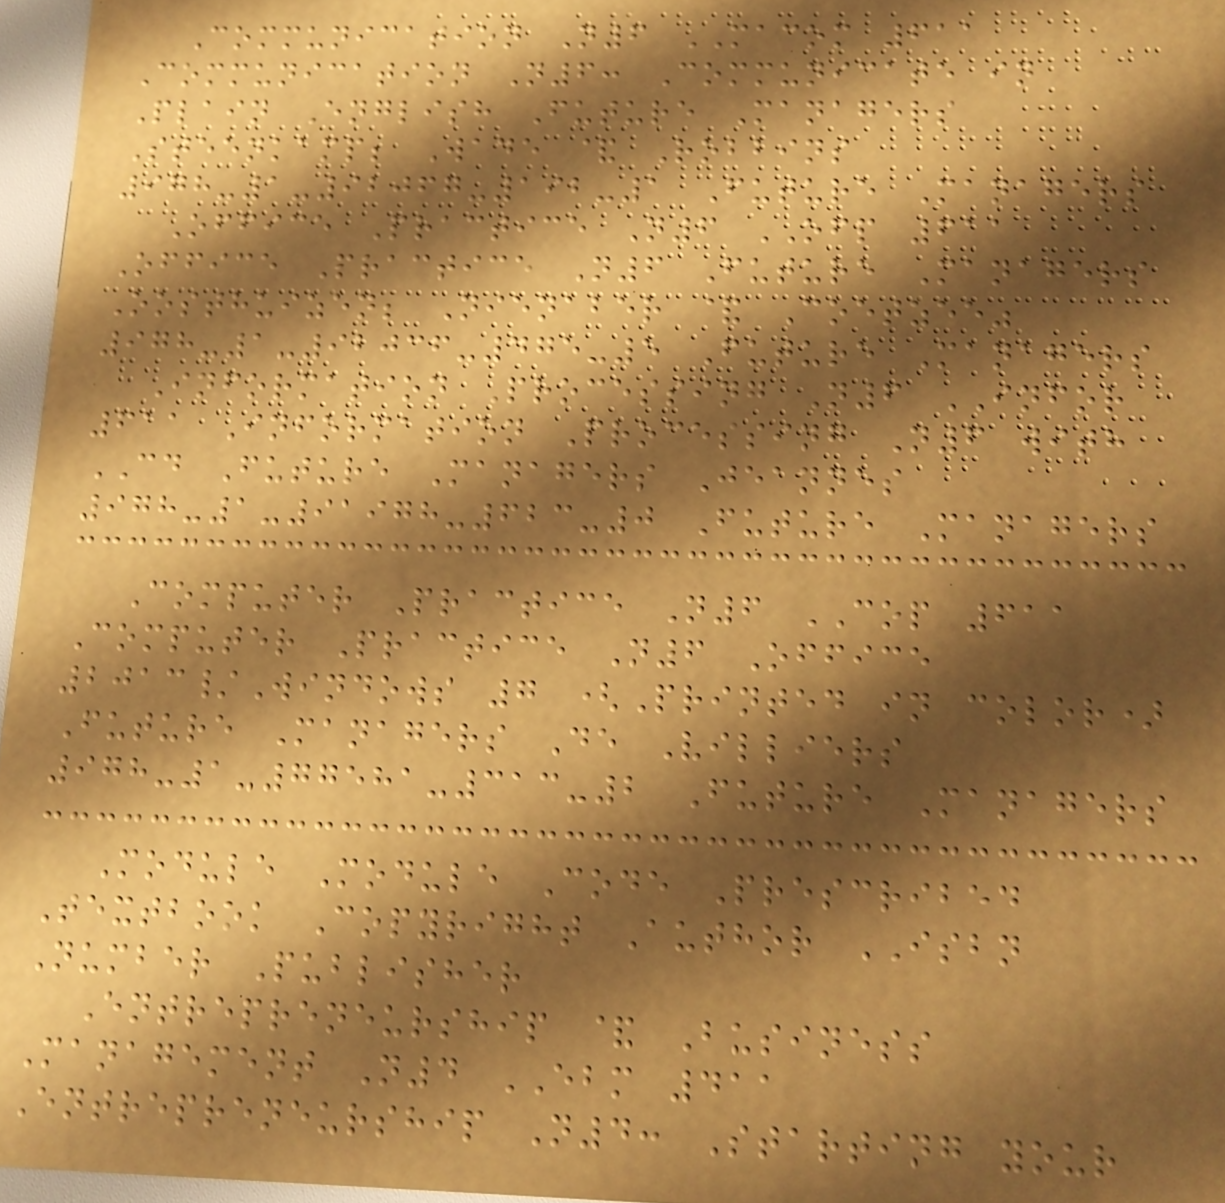Communication N6 MACOM 611
Communication N6: Communicate in
Plain English Future Managers
Steenkamp; Wade & Robbins
978-1-92067-192-1 Future Managers
Office Practice N6 OFP 611
Office Practice N6 Future Managers
Oosthuizen; Nienaber & Coetzee"
978-1-92036-475-5 Future Managers
Information Processing N6 INFOR
611 Information Processing N6 with
CD Future Managers Jeannes
978-1-91978-623-0 Future Managers
Computer Practice N6 COP 611
Computer Practice N6 Office
2013/Windows 7 (Printed in color)
Future Managers De Villiers
978-1-77581-313-2 Future Managers
Module Module Code Prescribed
Textbook Copyright Author ISBN
Number Publisher
Entrepreneurship & Business
Management N4 EBM 411
Entrepreneurship N4: Starting your
